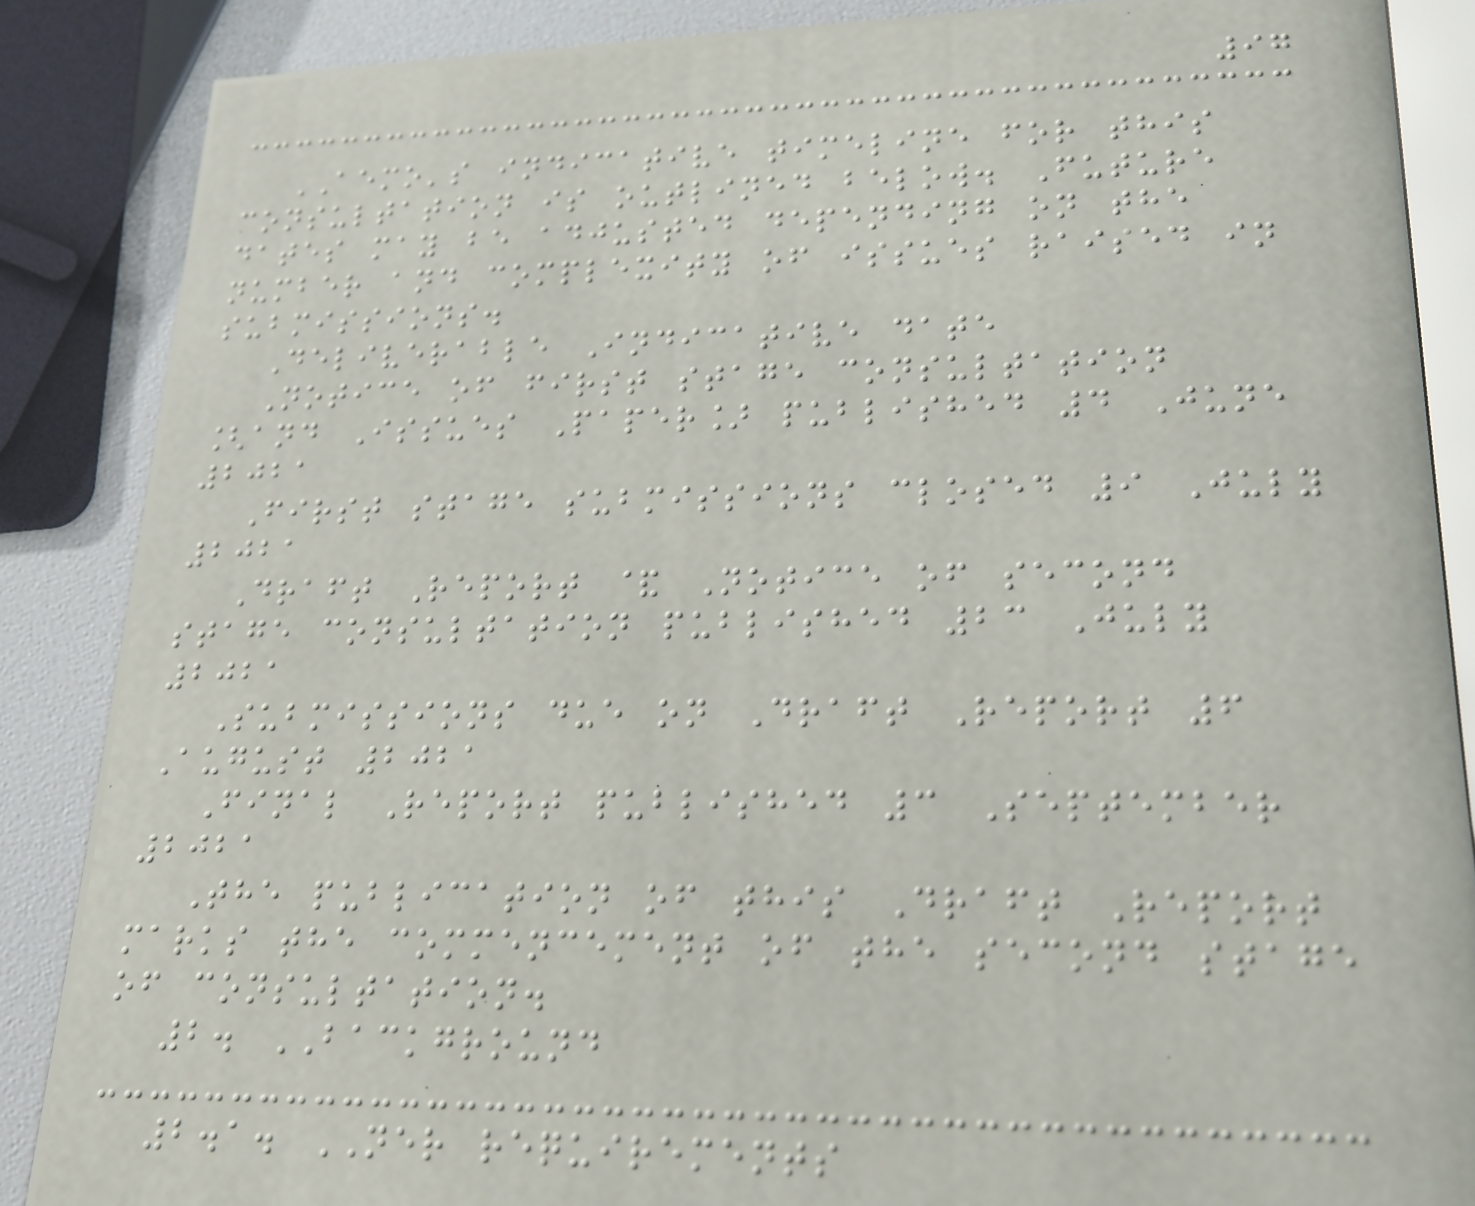97
AEMO's indicative timeline for this
consultation is outlined below. Future
dates may be adjusted depending on the
number and complexity of issues raised in
submissions.
Deliverable Indicative date
Notice of first stage consultation
[and Issues Paper] published 4 June
2021
First stage submissions closed 9 July
2021
Draft Report & Notice of second
stage consultation published 23 July
2021
Submissions due on Draft Report 6
August 2021
Final Report published 3 September
2021
The publication of this Draft Report
marks the commencement of the second stage
of consultation.
2. BACKGROUND
2.1. NER requirements
